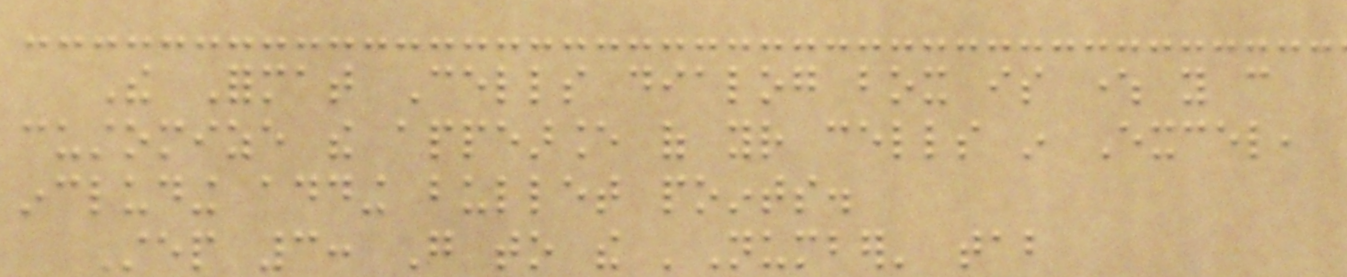The Format Cells dialog box is where you can
customize the appearance of your cells in Excel,
including adding bullet points.
Step 3: Go to the 'Number' tab
